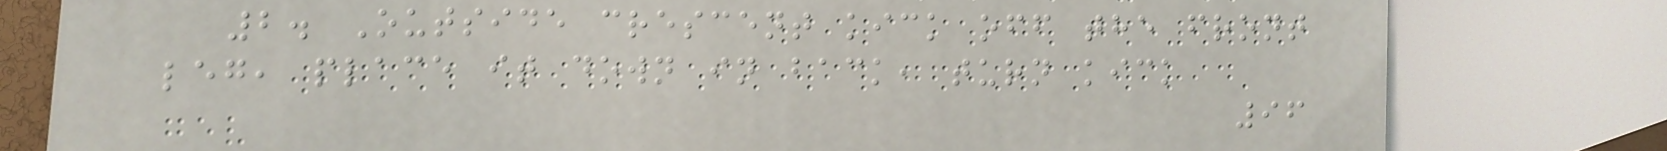2. Outside crescent kick off the front
leg, place it down in back, turn kick
96
